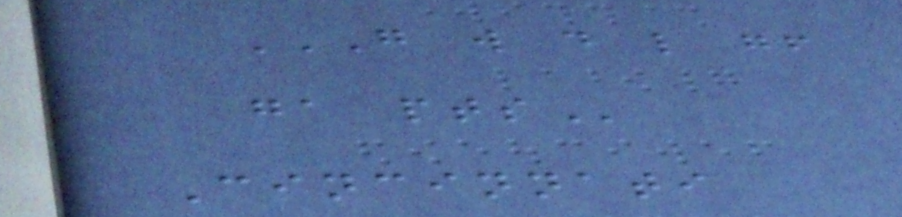G W D L GF
GA PTS
Cincinnati
